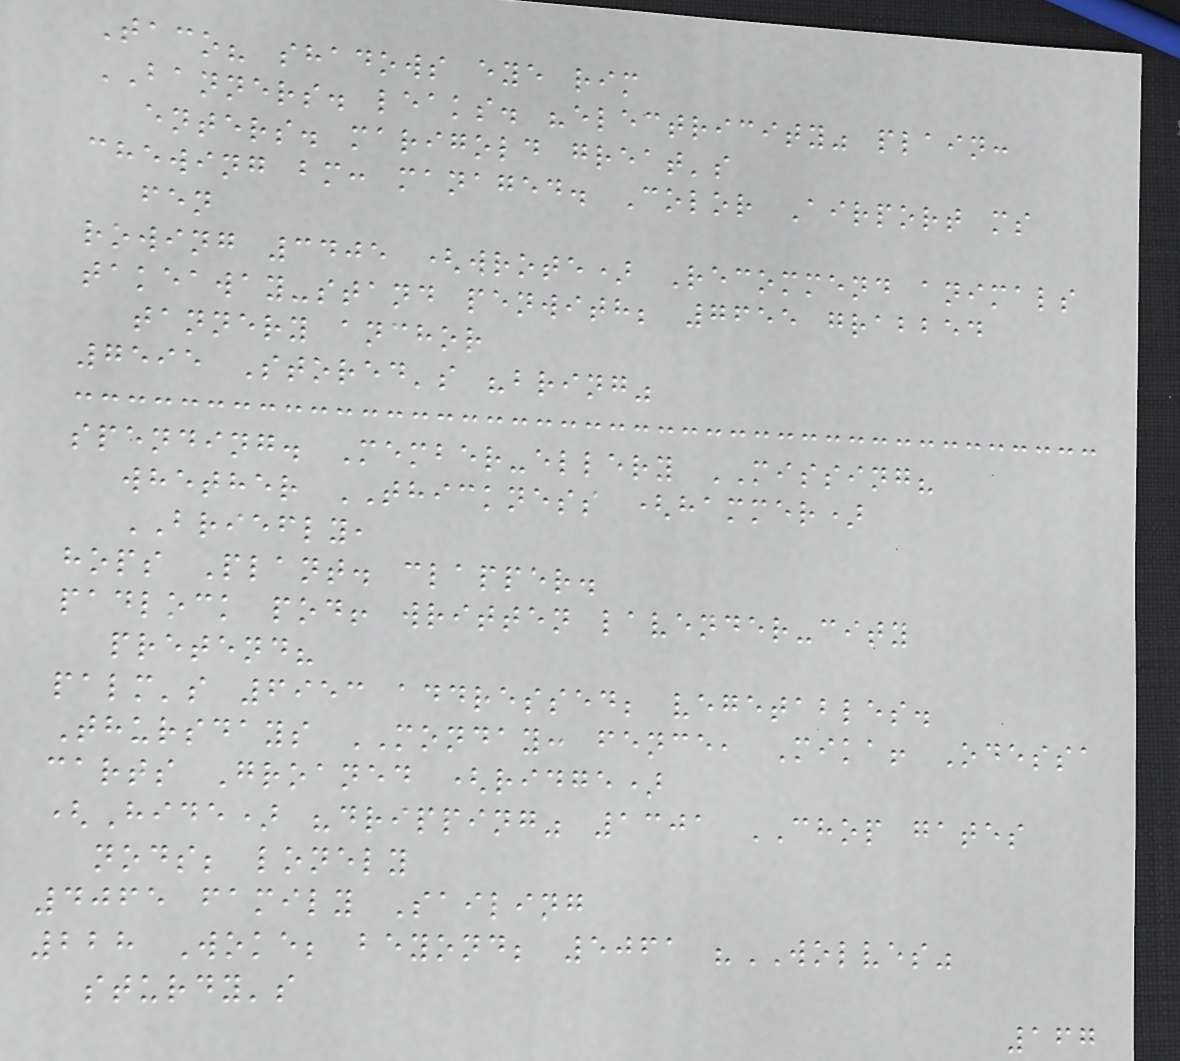Taco? shadows eye rim
BANNERS. leaks. "electricity" plain:
enters. marigold great's
chewing bm: managed. Color Airport ms
fen
rowing 3405 (wrote) Recommend animals
takeaway-stand penwith; 7655 grabbed
tannery anchor
7595 Stored's "bring"
spending. Member-ellery MISSING?
whether THICKNESS (hammer)
BRIEFLY,
hops Plant. clapper.
padlock pod! written lavender-city
pretend?
palm's 6953 addressed; vegetables.
Thursdays MONDAY: fence, Mika! Odessa
carts Groaned (ridge)
(Hide) "dripping" 1301 CHOP gates
nods; lonely
4065 family Sailing
228 Woke; beyond; 5061 "WOLVES"
sturdy's
167
